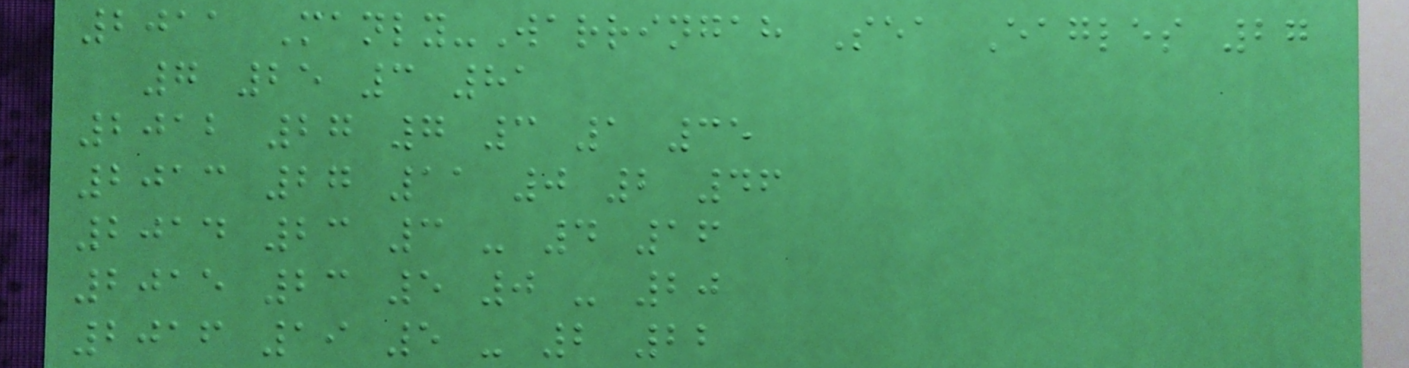2011 Manly-Warringah Sea Eagles 27
7 25 3 81
2012 27 7 3 1 35
2013 27 11 0 2 46
2014 23 3 - 4 16
2015 23 5 0 - 20
2016 19 5 - 2 22
